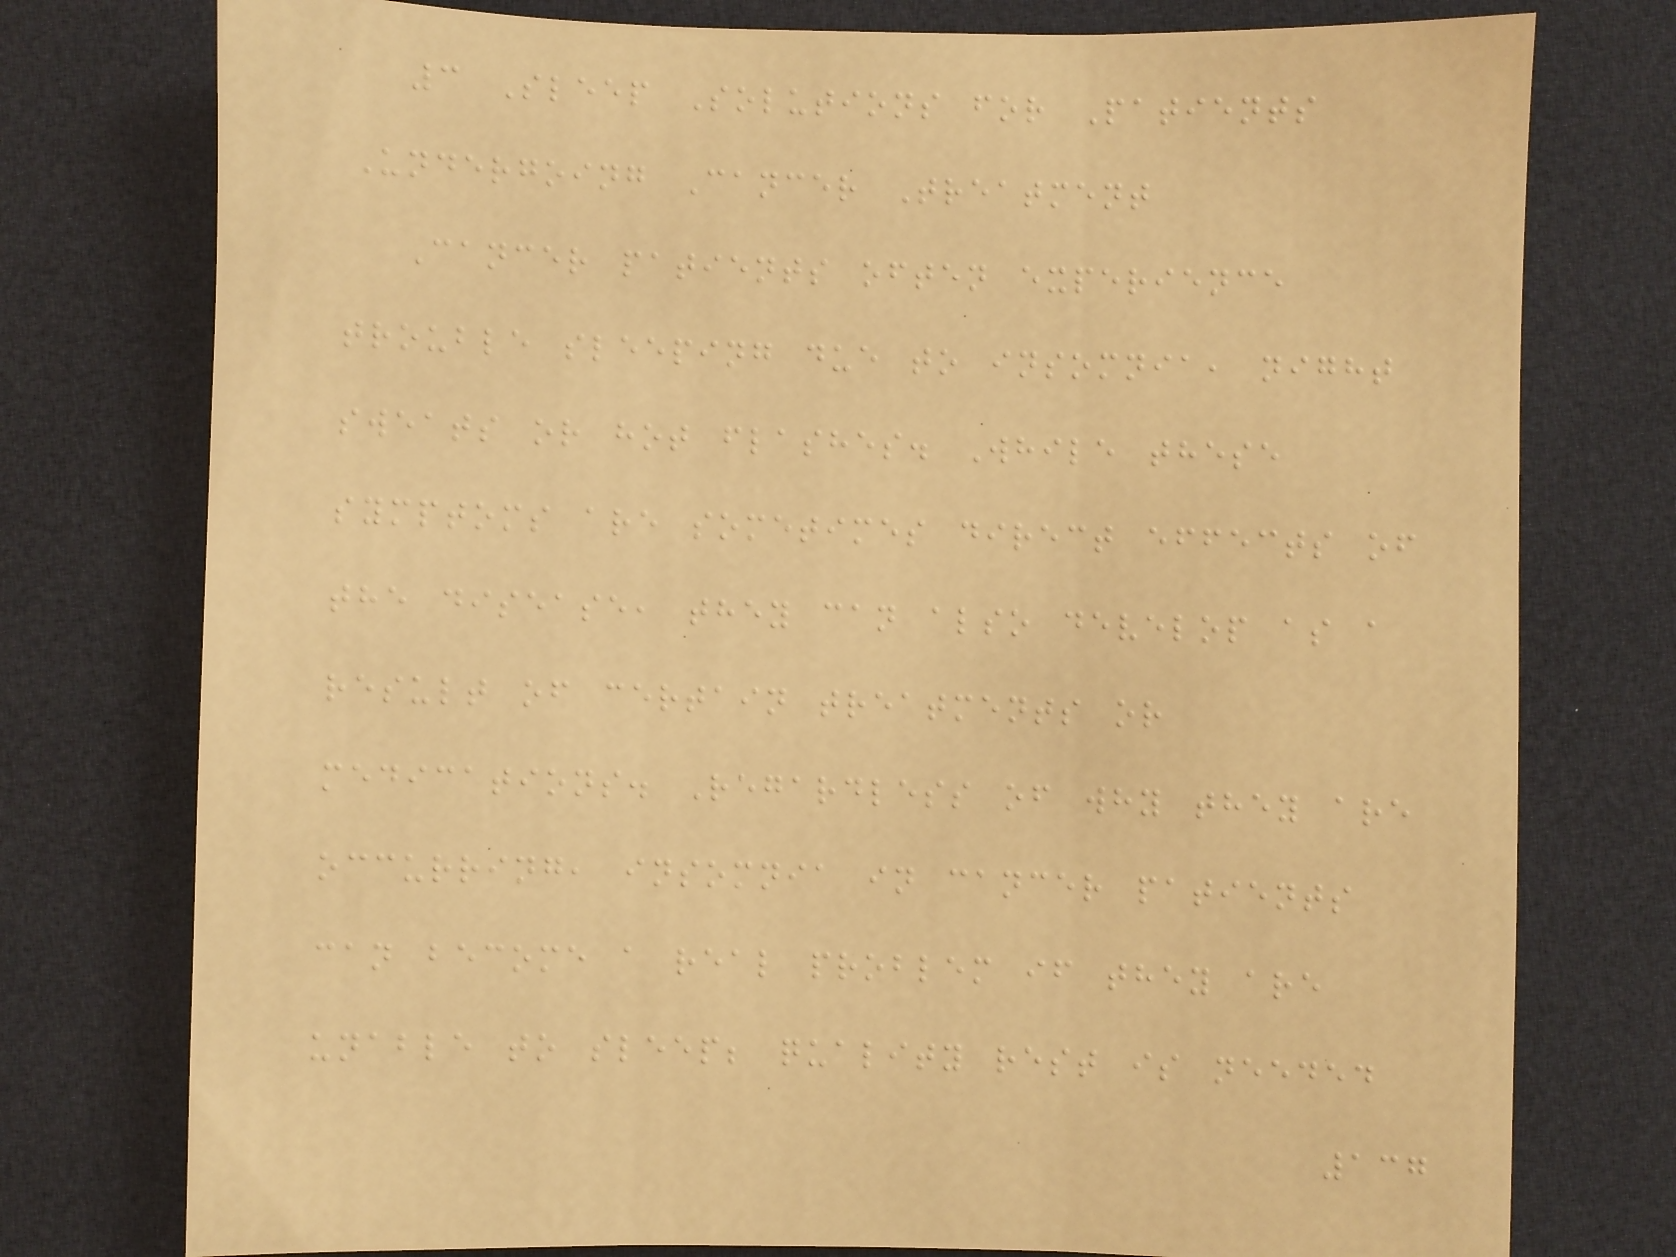3 Sleep Solutions for Patients
Undergoing Cancer Treatment
Cancer patients often experience
trouble sleeping due to insomnia, night
sweats or hot flashes. While these
symptoms are sometimes direct effects of
the disease, they can also develop as a
result of certain treatments or
medications. Regardless of why they are
occurring, insomnia in cancer patients
can become a real problem if they are
unable to sleep; quality rest is needed
137
